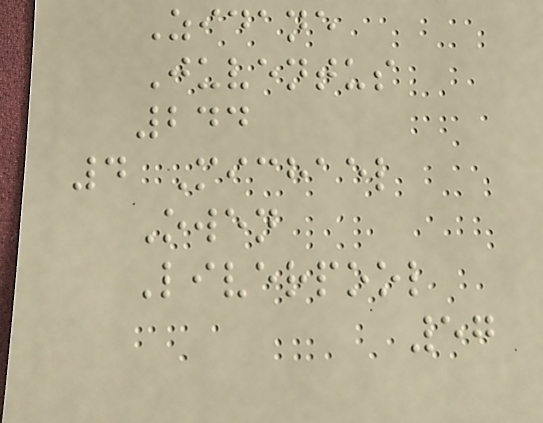Zidane
Juventus
244
4 Michael
Owen
Liverpool
57
